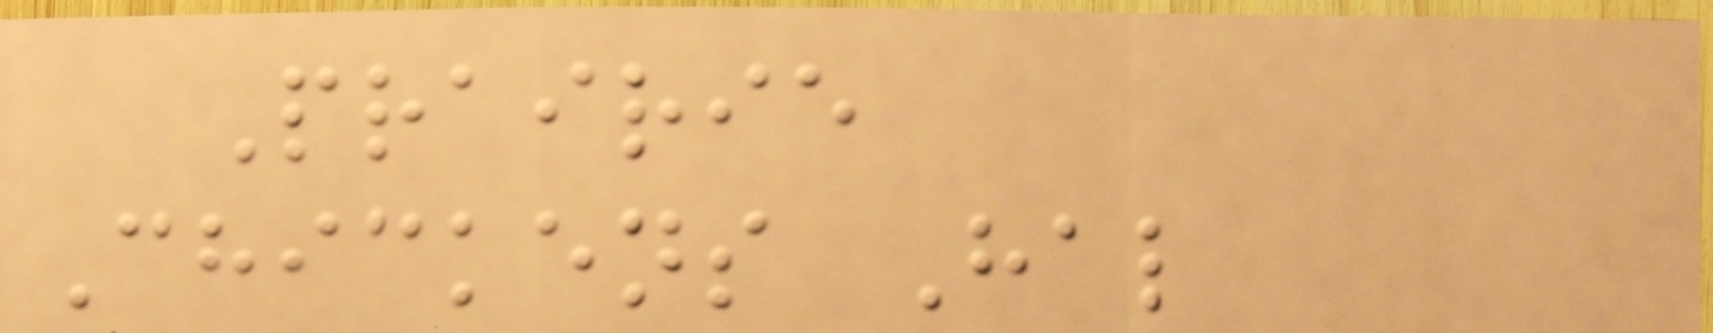Prairie
Chickens Hal
